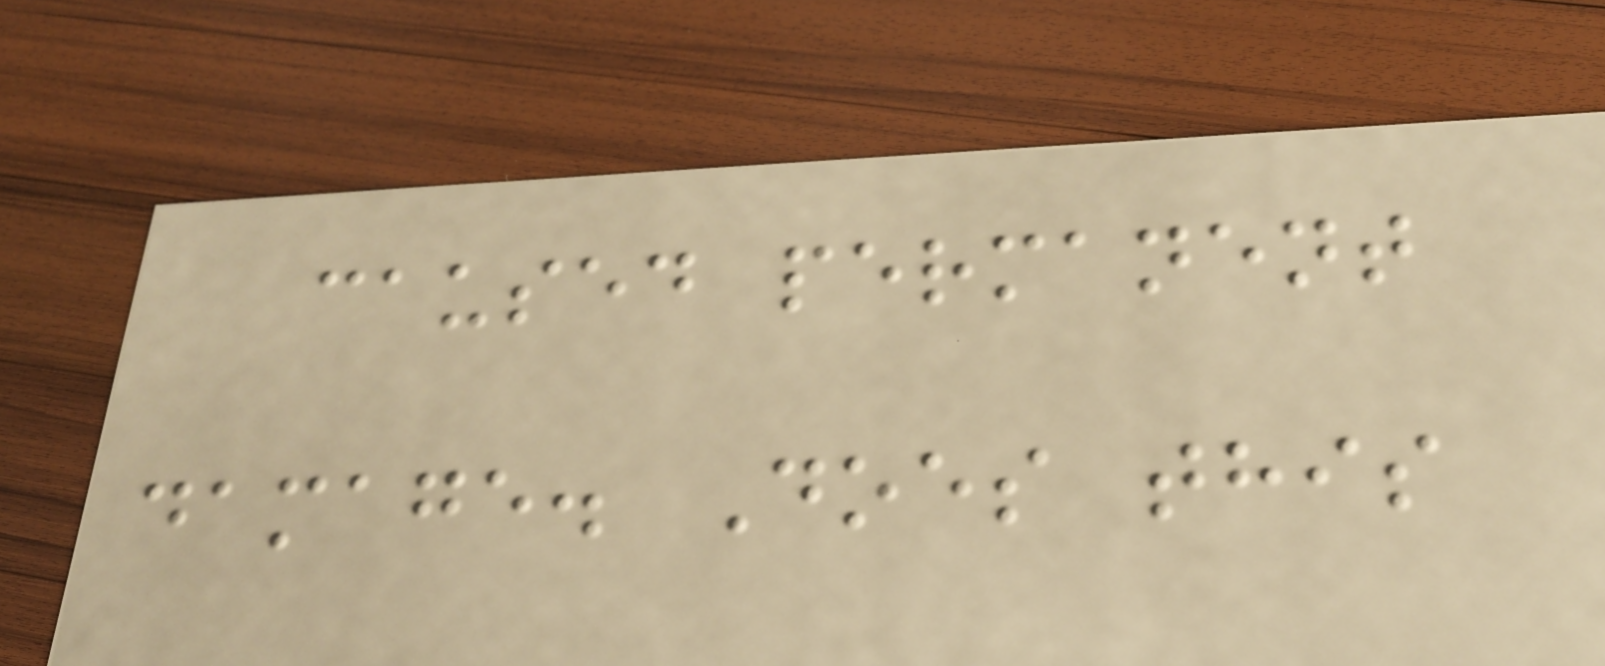caused permanent
damage. Does this
